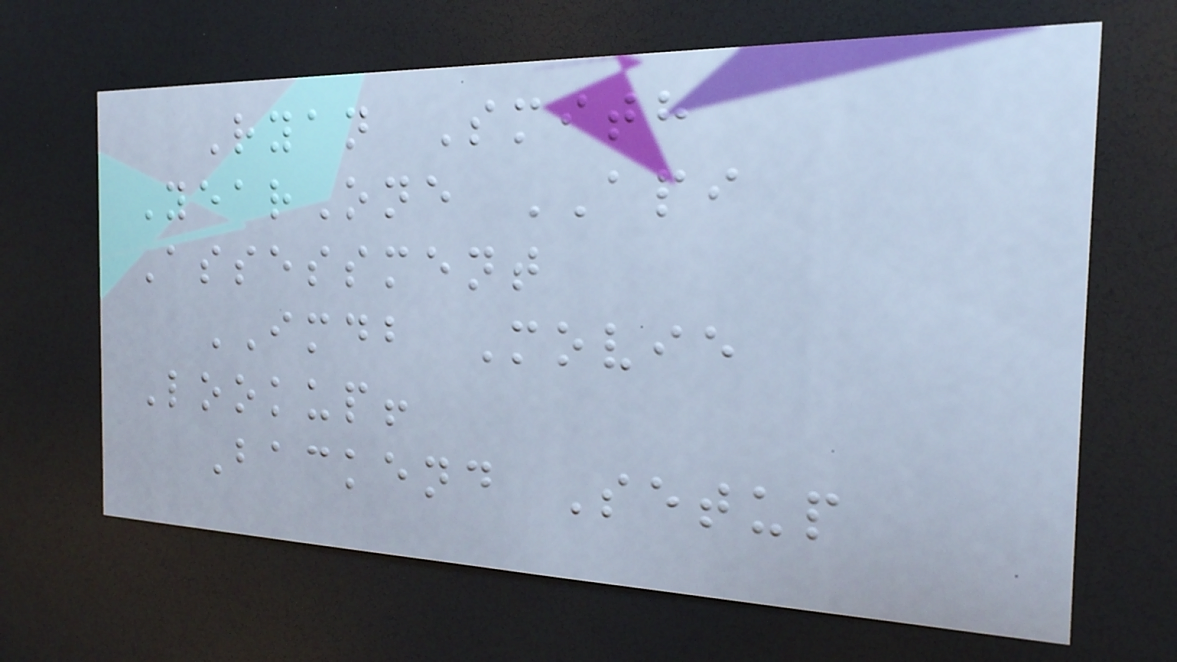Ryan Smith
YearOne API
Assessment
IMDB Movie
Lookup!
Backend Setup
